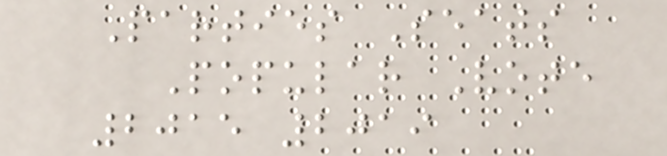Parties Seats
Popular Vote
2015 2019
